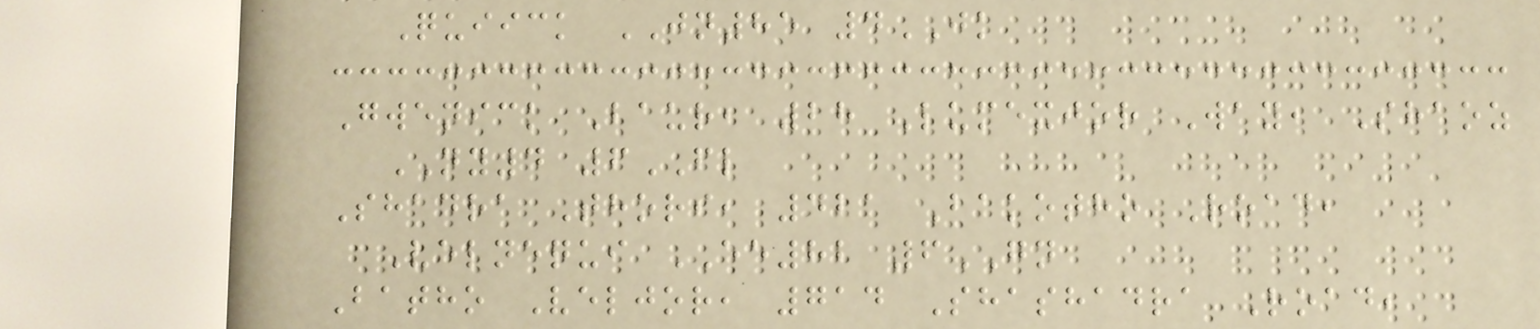Quiick JN85 4JK
Gwenick Baur, 28 Lumexjor Way, Shaoz
NY4 6FL
Shadra Thori, 421 Bakotho Road,
Velnequi EE82 6GN
Batho Veljor, 714 Shashadra Road,
